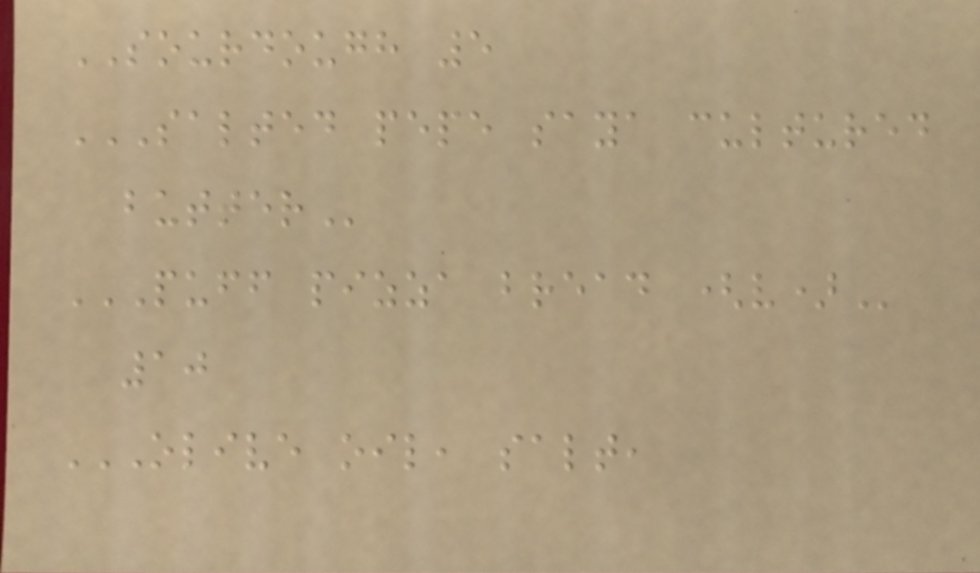SOURDOUGH 5
SALTED PEPE SAYA CULTURED
BUTTER
PUFF PIZZA BREAD (V)
10
OLIVE OIL, SALT,
